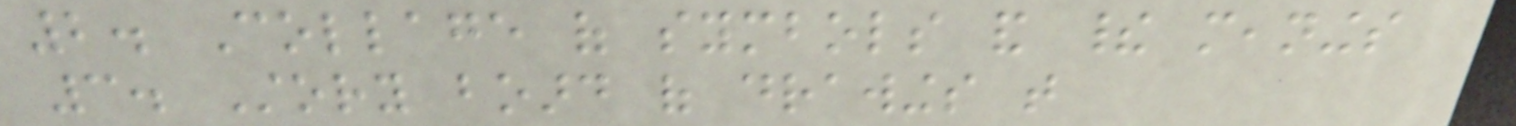2. Collage of symbols and their meanings
3. Story board of drawings that
